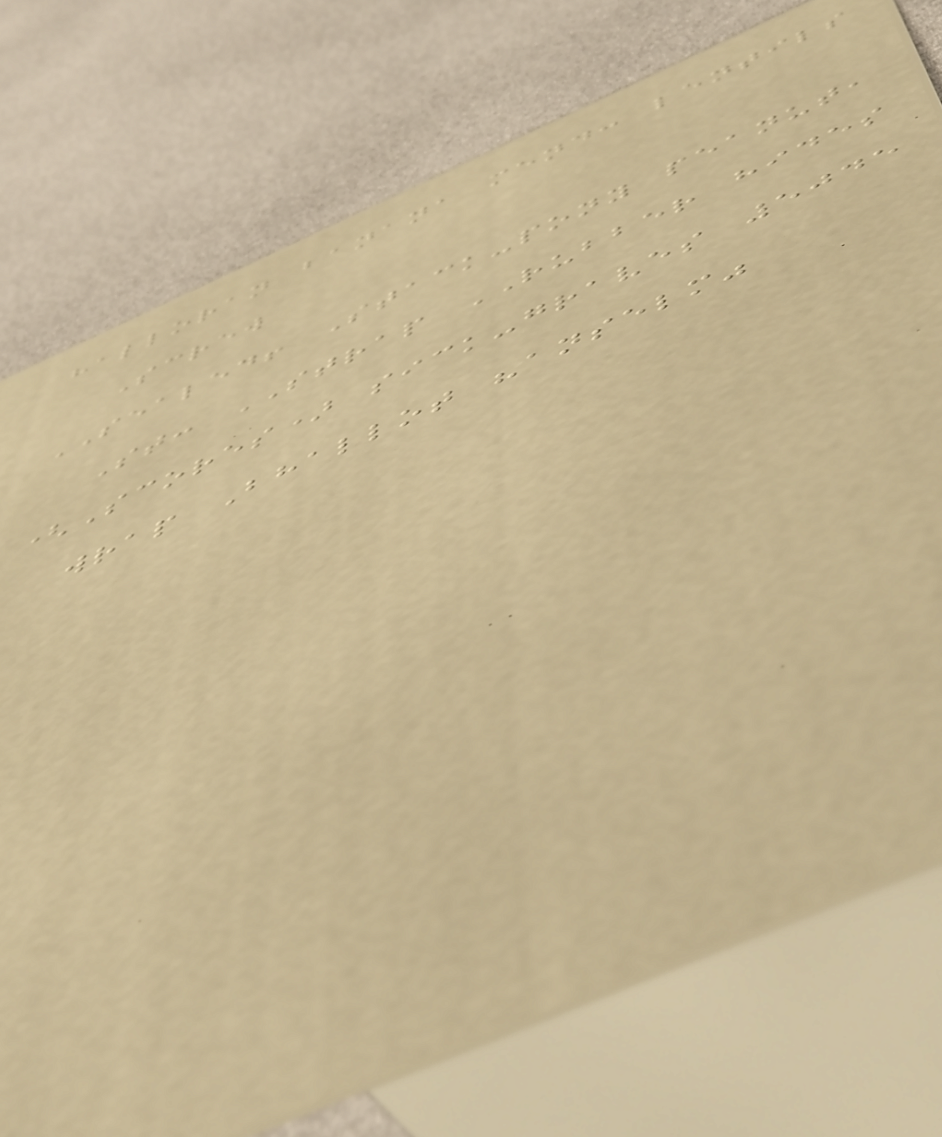halloran banana mend: lentils
Screw
SEALED! Stack-pony peanut,
St: STRAP RUBBER hides
(Scores) sick-graves 5045
wrap Bhallot "anselm"
